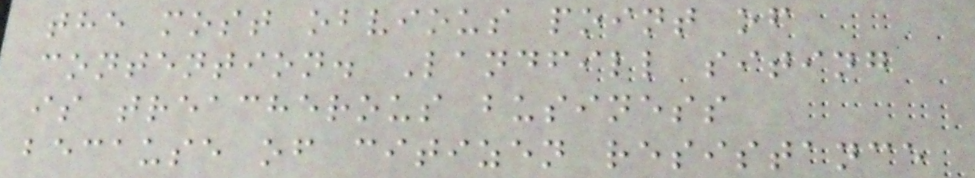the most obvious point of
contention. Landfill siting
is treacherous business
because of citizen resistance
